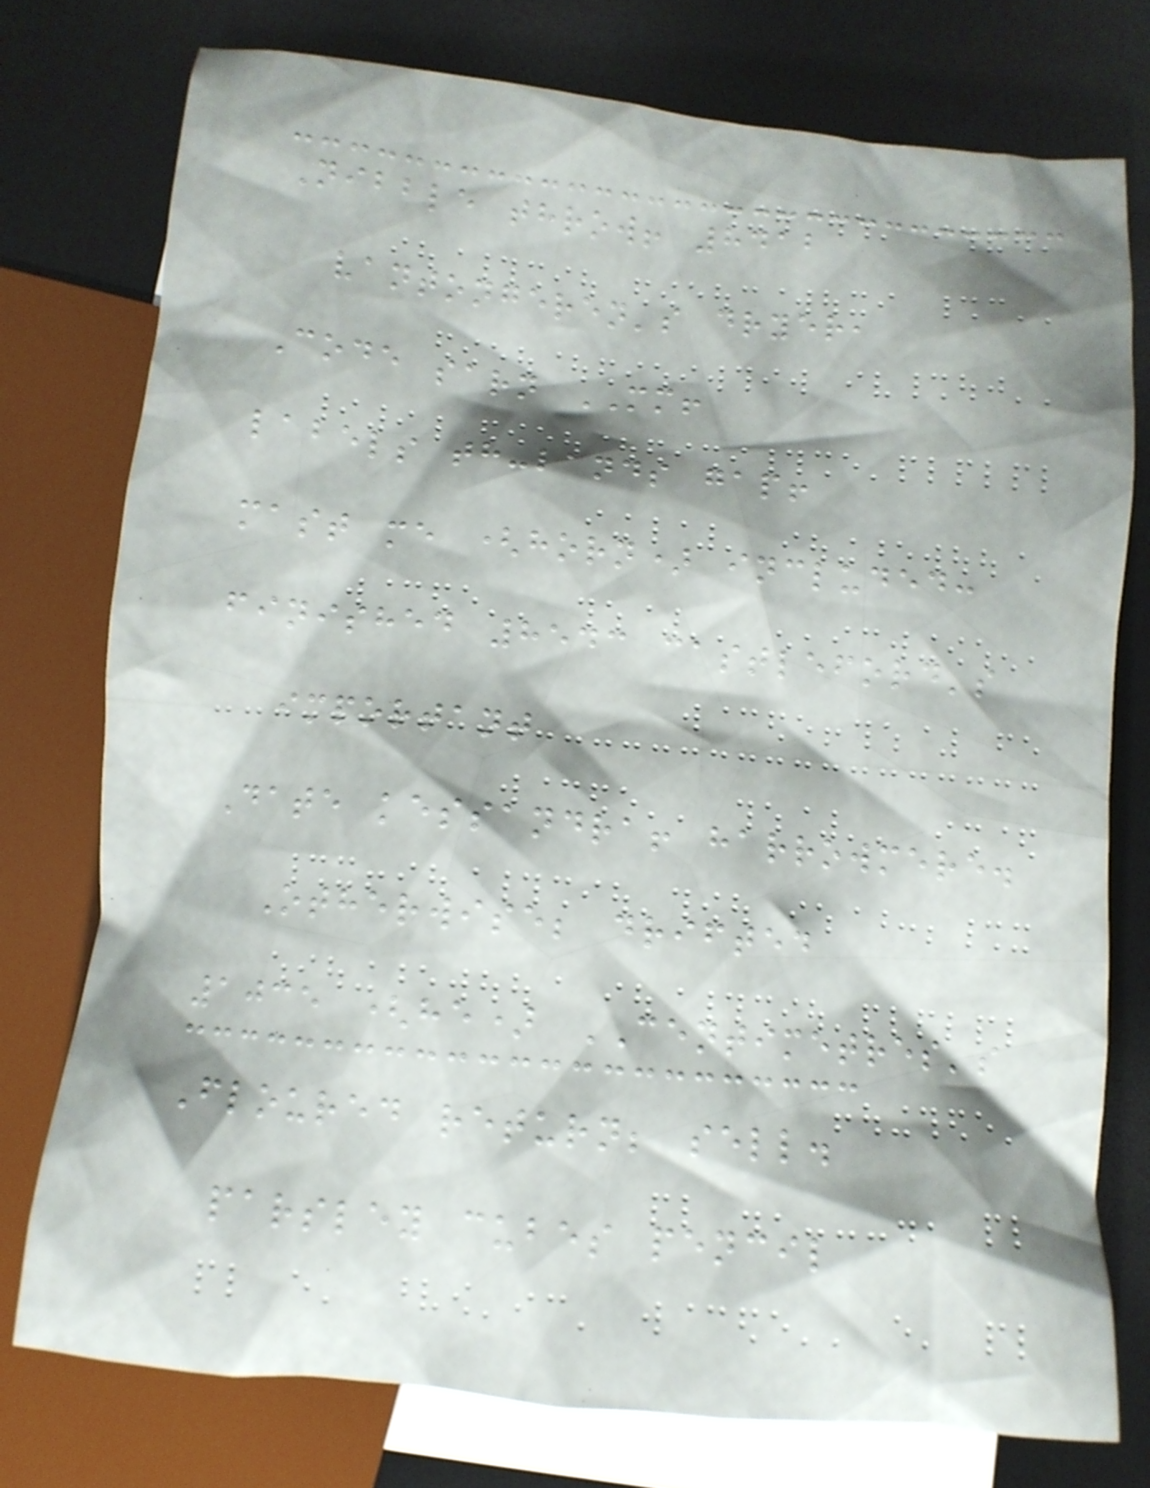Nibble throw! 8412
vantongeren's dryer,
Code sarn MM!
labels th-lands gap!
mast me (horn) included:
finished 8543 castleford's
important
Date kessandra! harrowmere.
Otherwise; drifted
1035 (he) CENTIMETRES's
Floured return; sell.
parsley cubes pencil
